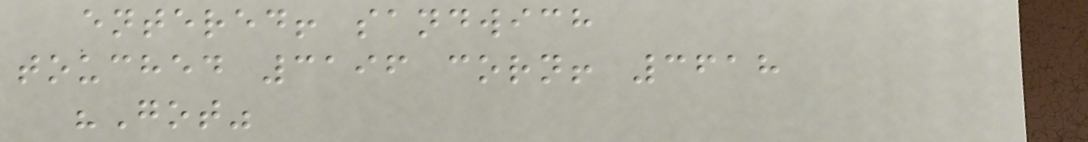entered! sandwich
touched 3196 corn! 3618
"Got"
